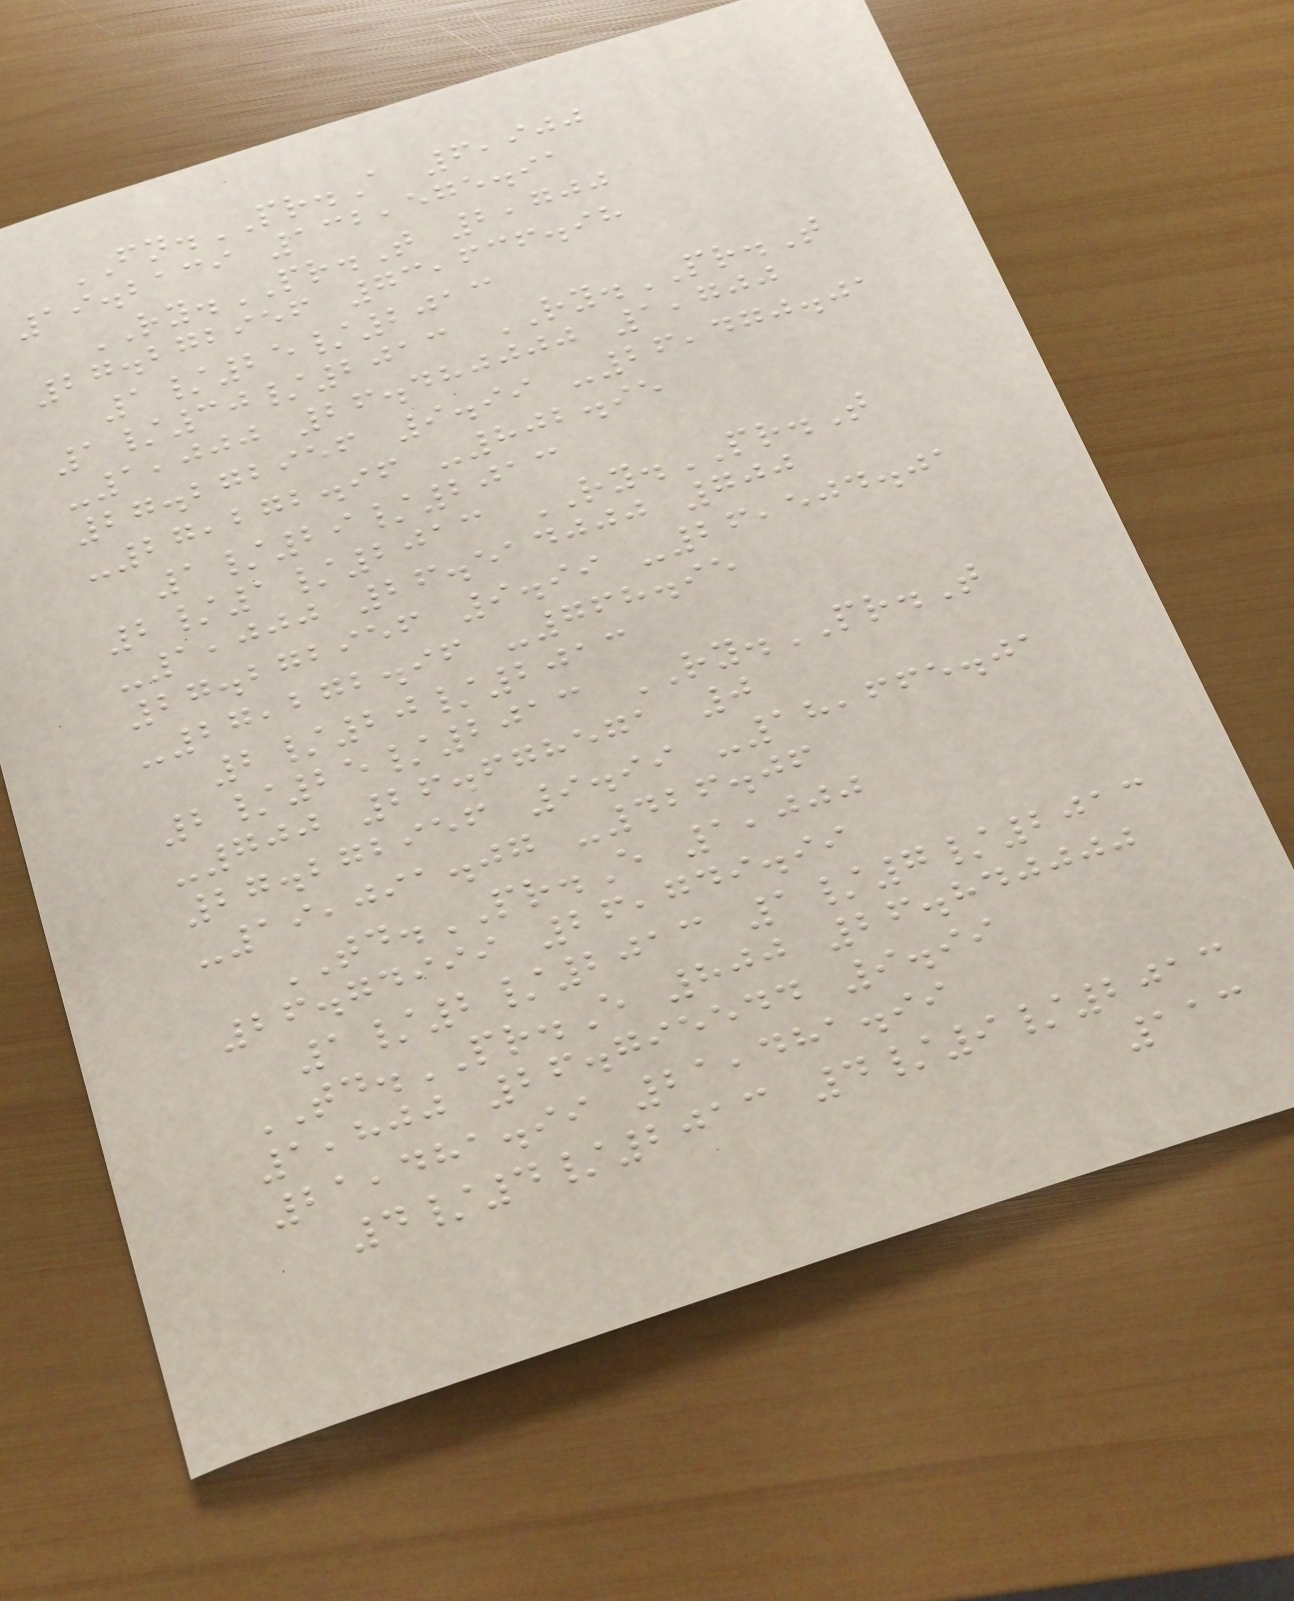FN.PR.A 6,900
19.2139 132,575.91
RY.PR.T 2,700
27.272956 73,636.98
1/25/2013
1/30/2013 RY.PR.T
-1,000 26.480000 1,700
27.272956 9.99 -26,470.01
-27,272.96 -802.95
1/29/2013
2/1/2013 RY.PR.T
-1,000 26.514000 700
27.272956 9.99 -26,504.01
-27,272.96 -768.95
2/20/2013
2/25/2013 RY.PR.T
-700 26.678571 0
27.272956 9.99 -18,665.01
-19,091.07 -426.06
TD.PR.E 1,000
26.74999 26,749.99
1/2/2013 1/7/2013
TD.PR.E 800 26.840000
1,800 26.795544 9.99
21,481.99 21,481.99
4/4/2013 4/9/2013
113
